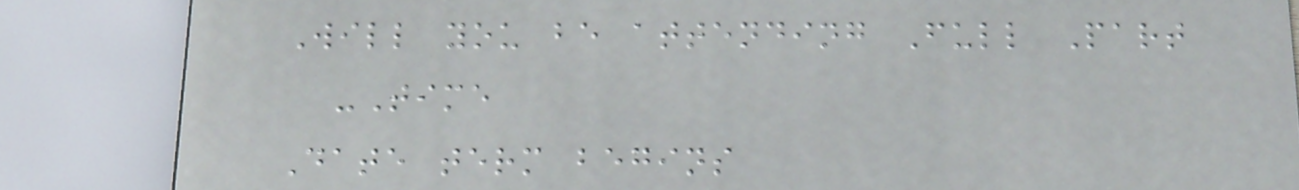Will you be attending Full Part
-Time
Date term begins
